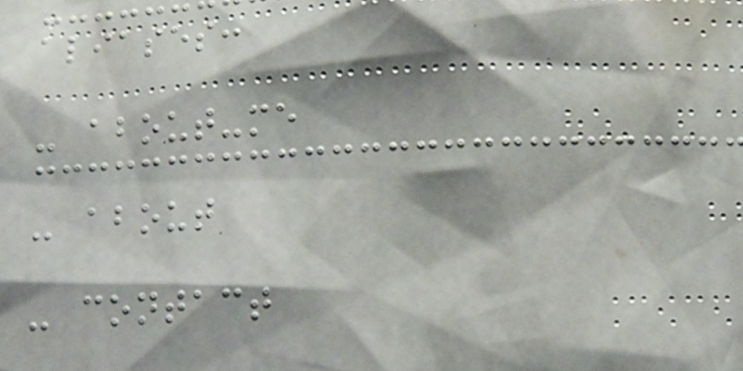aliases:
- about-me
- about
- contact
